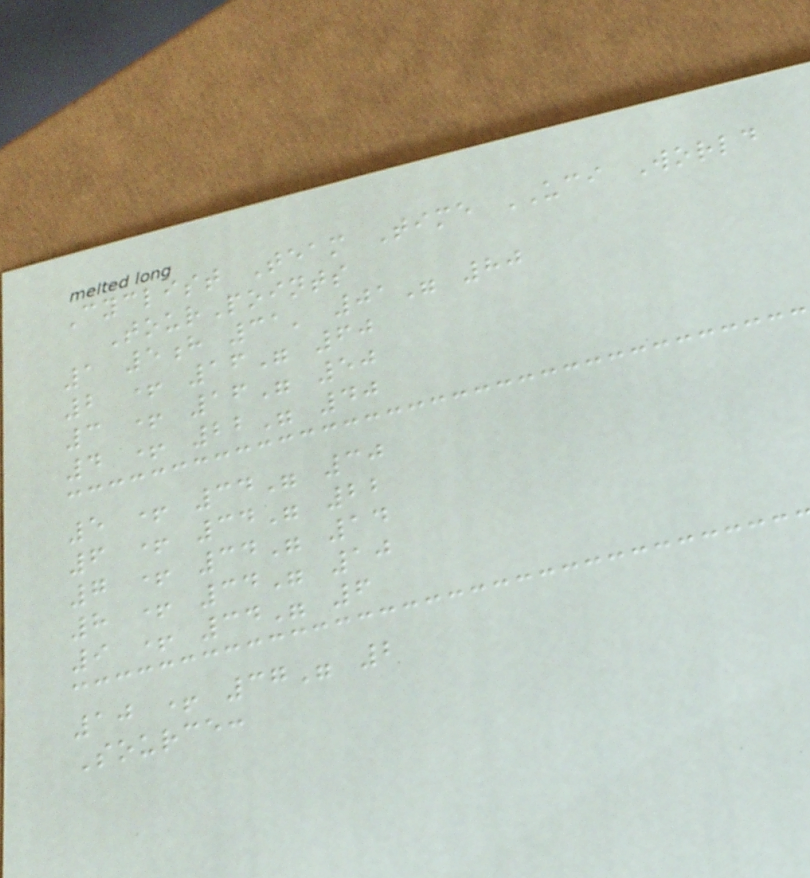Cyclist Team Time UCI World
TourPoints
1 5h 31' 01" 80
2 + 16" 60
3 + 16" 50
4 + 22" 40
5 + 34" 30
6 + 34" 22
7 + 34" 14
8 + 34" 10
9 + 34" 6
10 + 37" 2
Source:
